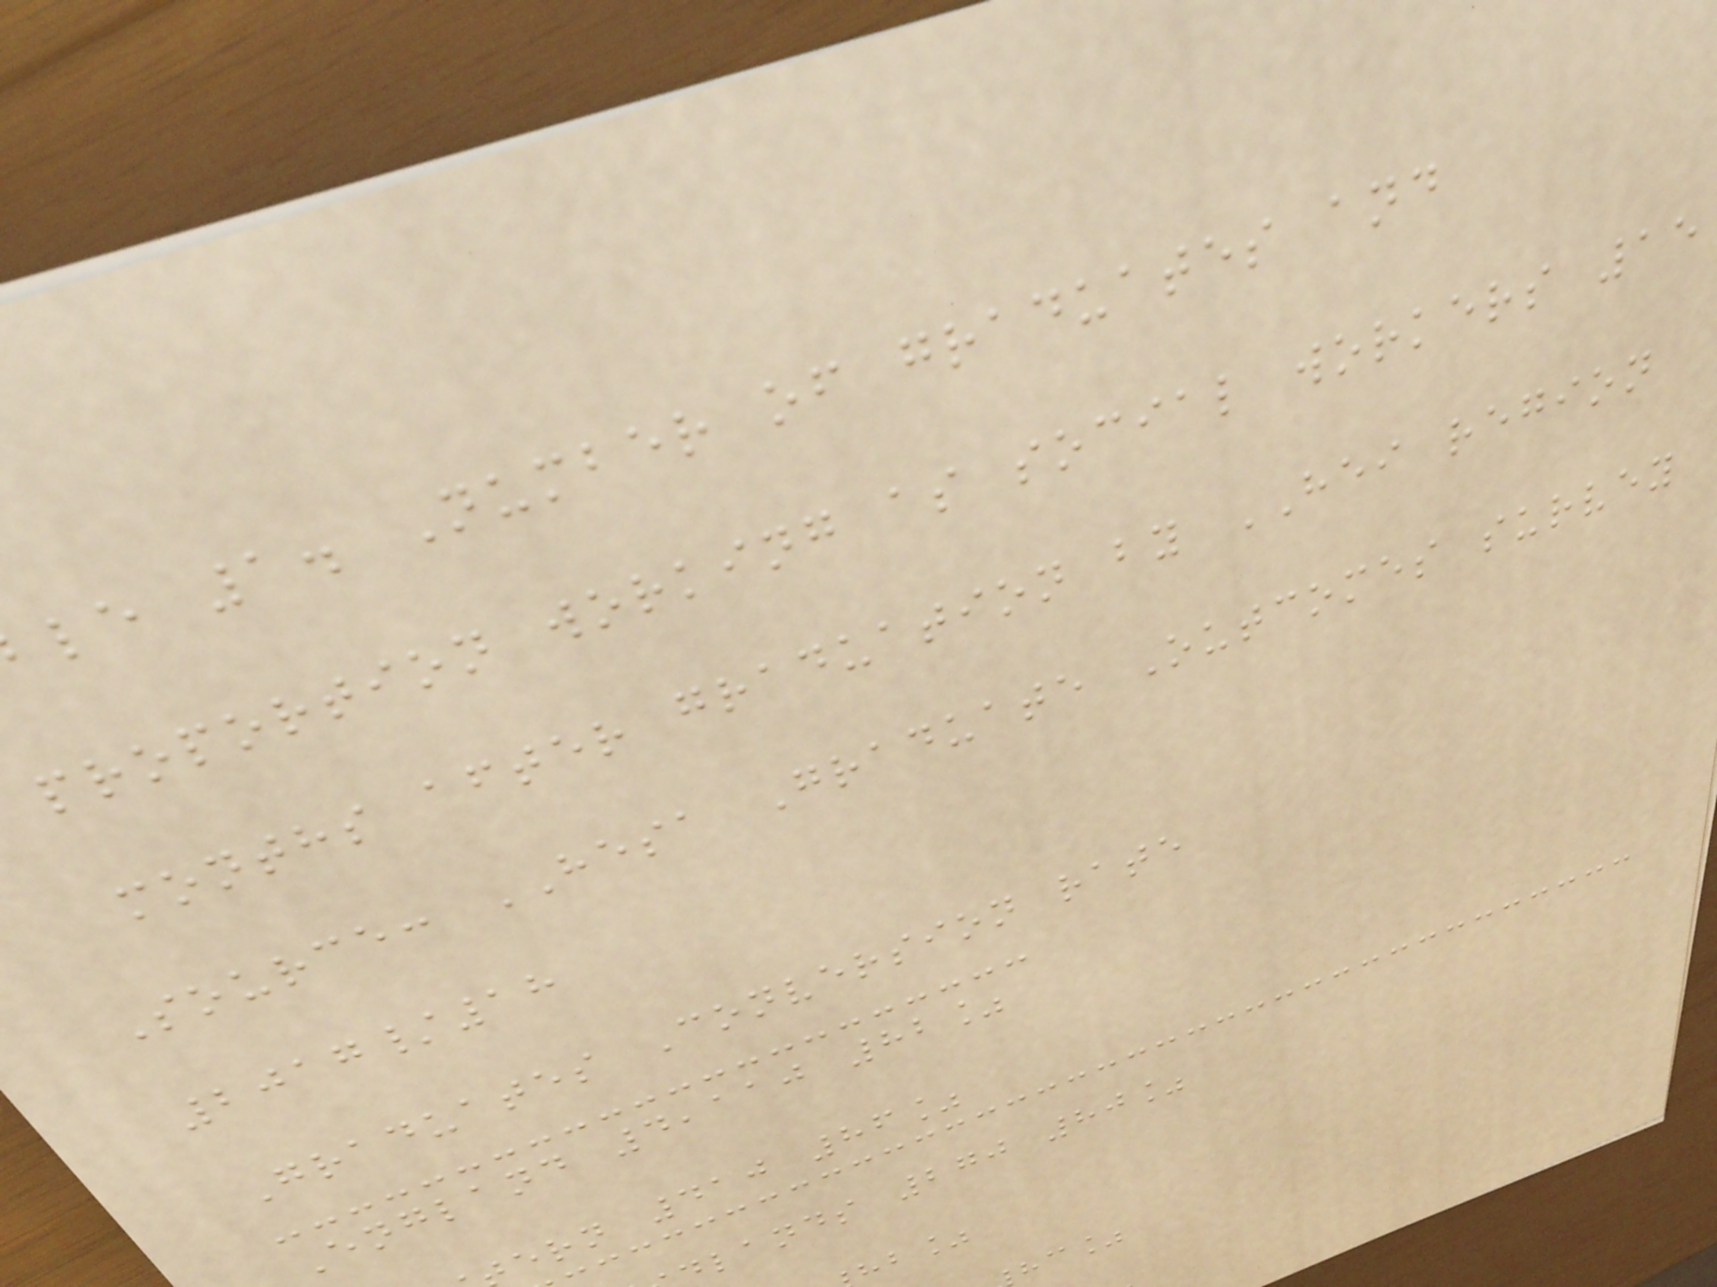le 1. Number of graduates and
proportion working as social workers 15
months after graduation by HEI region
Source: HESA Graduate Outcomes survey
2017/18
Graduates Conversion rate
England 4,110 82%
ern 410 86%
lands 270 80%
